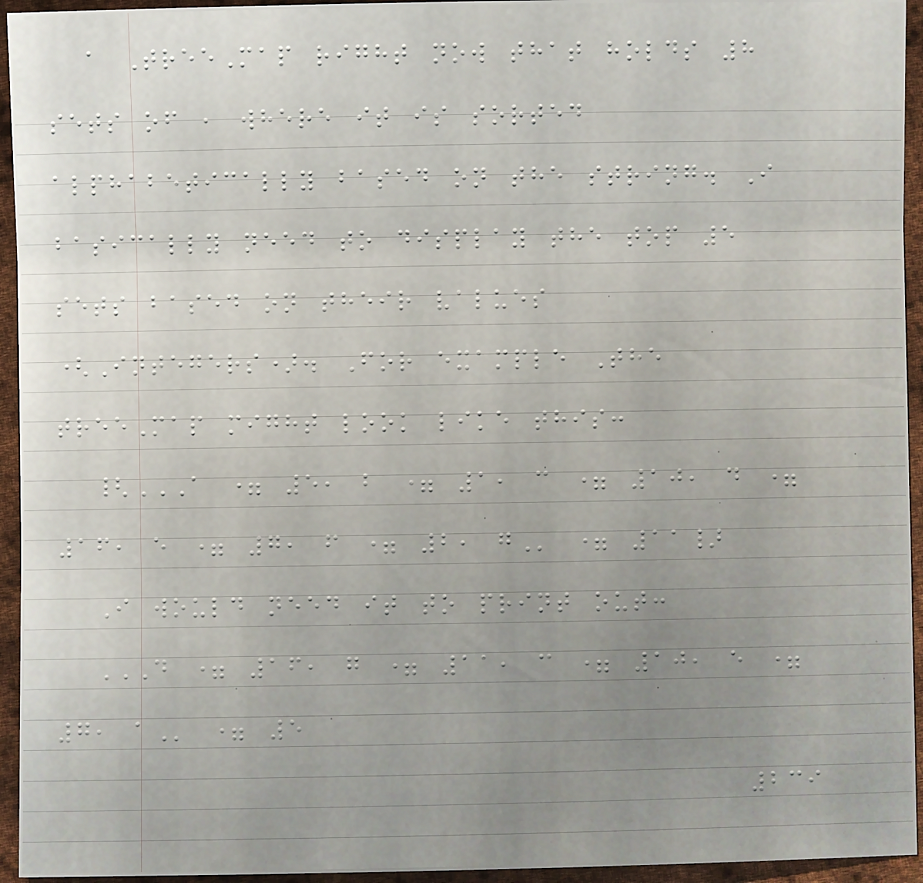a TreeMap right now that holds 8
sets of , where it is sorted
alphabetically based on the string. I
basically need to display the top 5
sets based on their values
(Integers). For example The
treeMap might look like this:
{A = 5, B = 1, C = 10, D =
16, E = 7, F = 2, G = 11}
I would need it to print out:
D = 16, G = 11, C = 10, E =
7, A = 5
239
